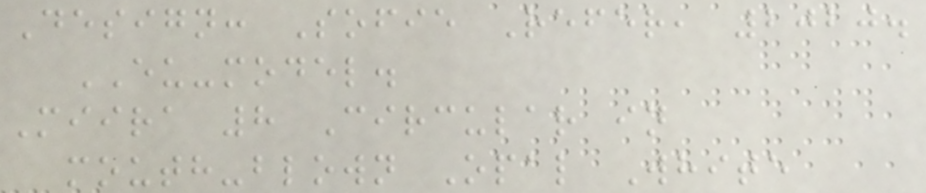Design: Sofie Refer, 2020.
EU-model.
Miira 8 Circular in
mouth-blown Opal White
